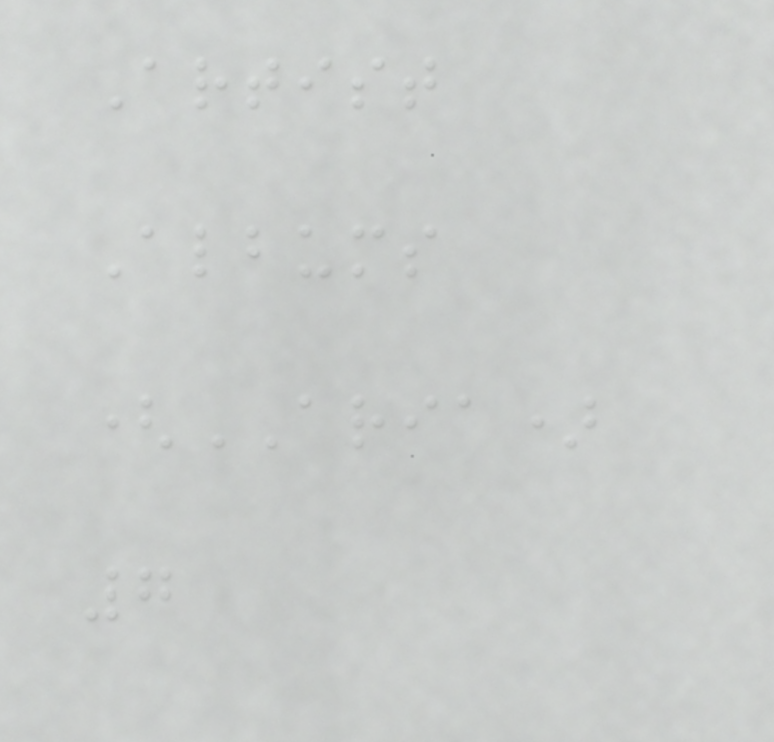Artist
Albums
(ARIA)
7
